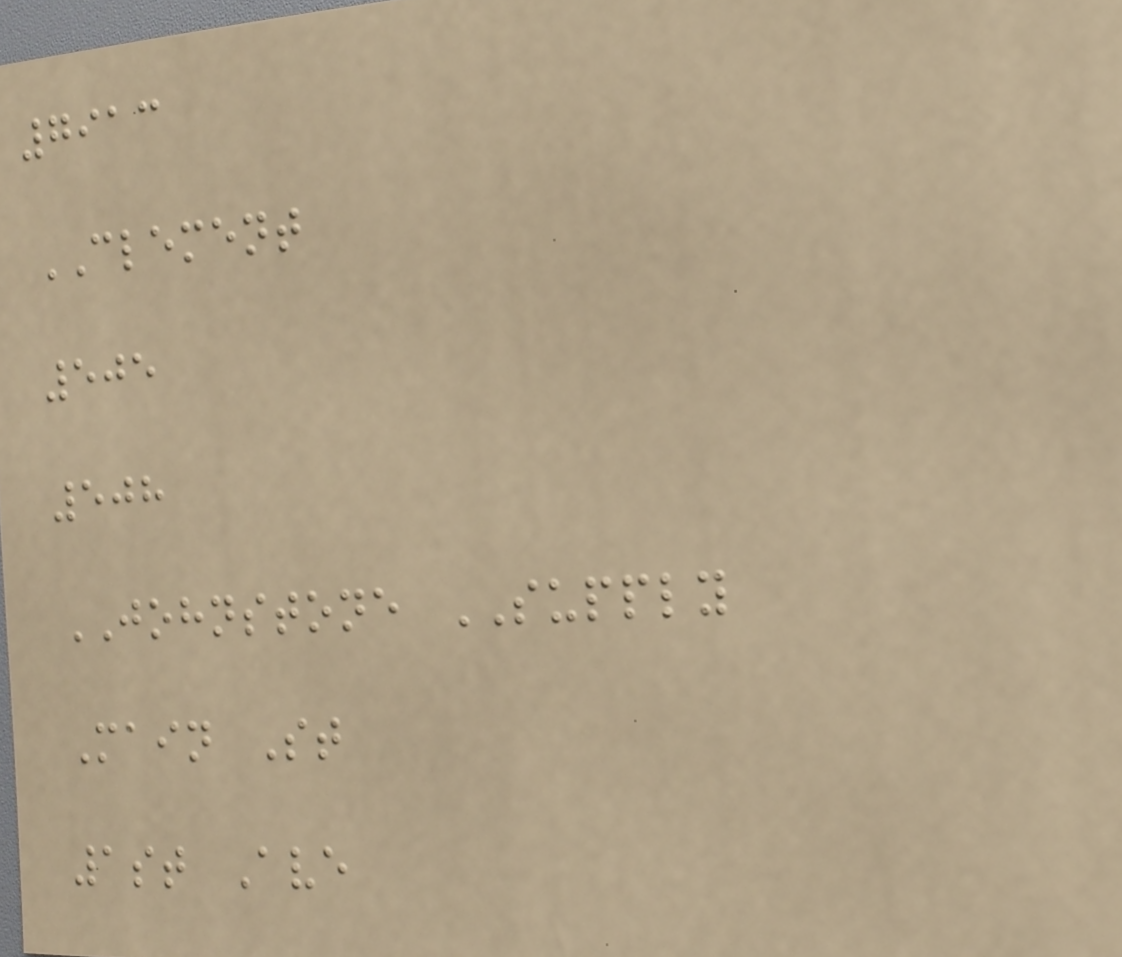7913
CLEMENT
505
508
JOHNSTONE SUPPLY
Main St
1st Ave
